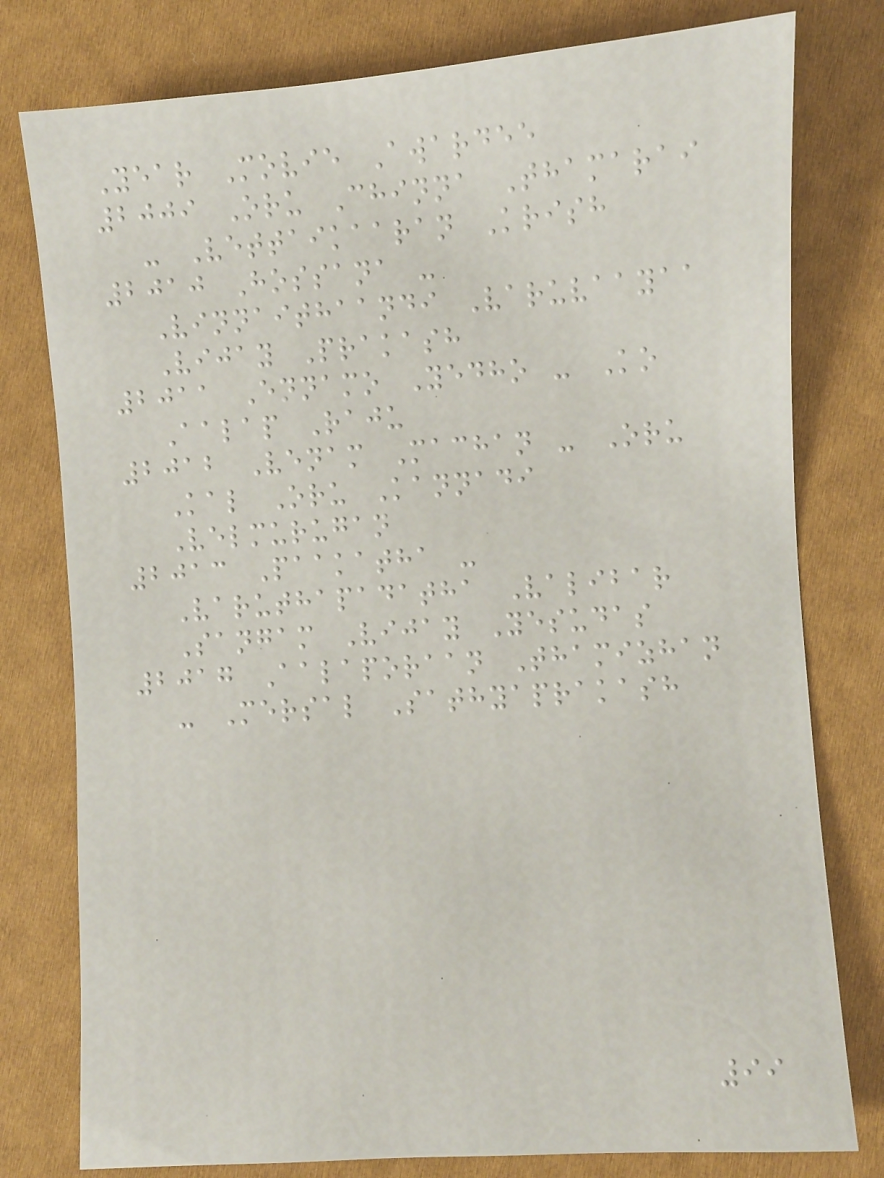Year Movie Awardee
2009 Oru Chinna Thamarai
- Vettaikaaran Krish
2010 Hossana -
Vinnaithaandi Varuvaayaa
Vijay Prakash
2011 Ennamo Yedho - Ko
Aalap Raju
2012 Venam Machan - Oru
Kal Oru Kannadi
Velmurugan
2013 Paakatha -
Varuthapadatha Valibar
Sangam Vijay Yesudas
2017 Aalaporaan Thamizhan
- Mersal Sathyaprakash
99
